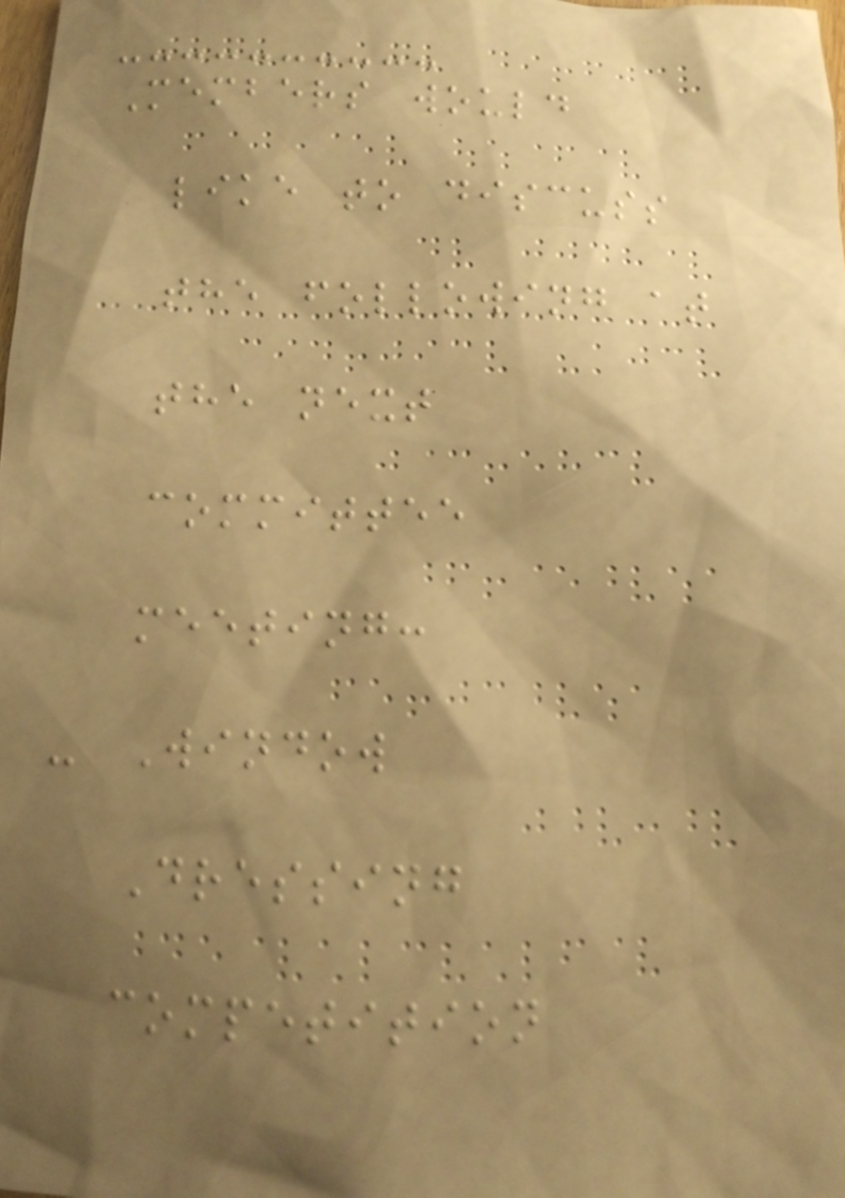Members would
like to discuss
the following at
the next
committee
meeting:
- Window
Dressing
competition
